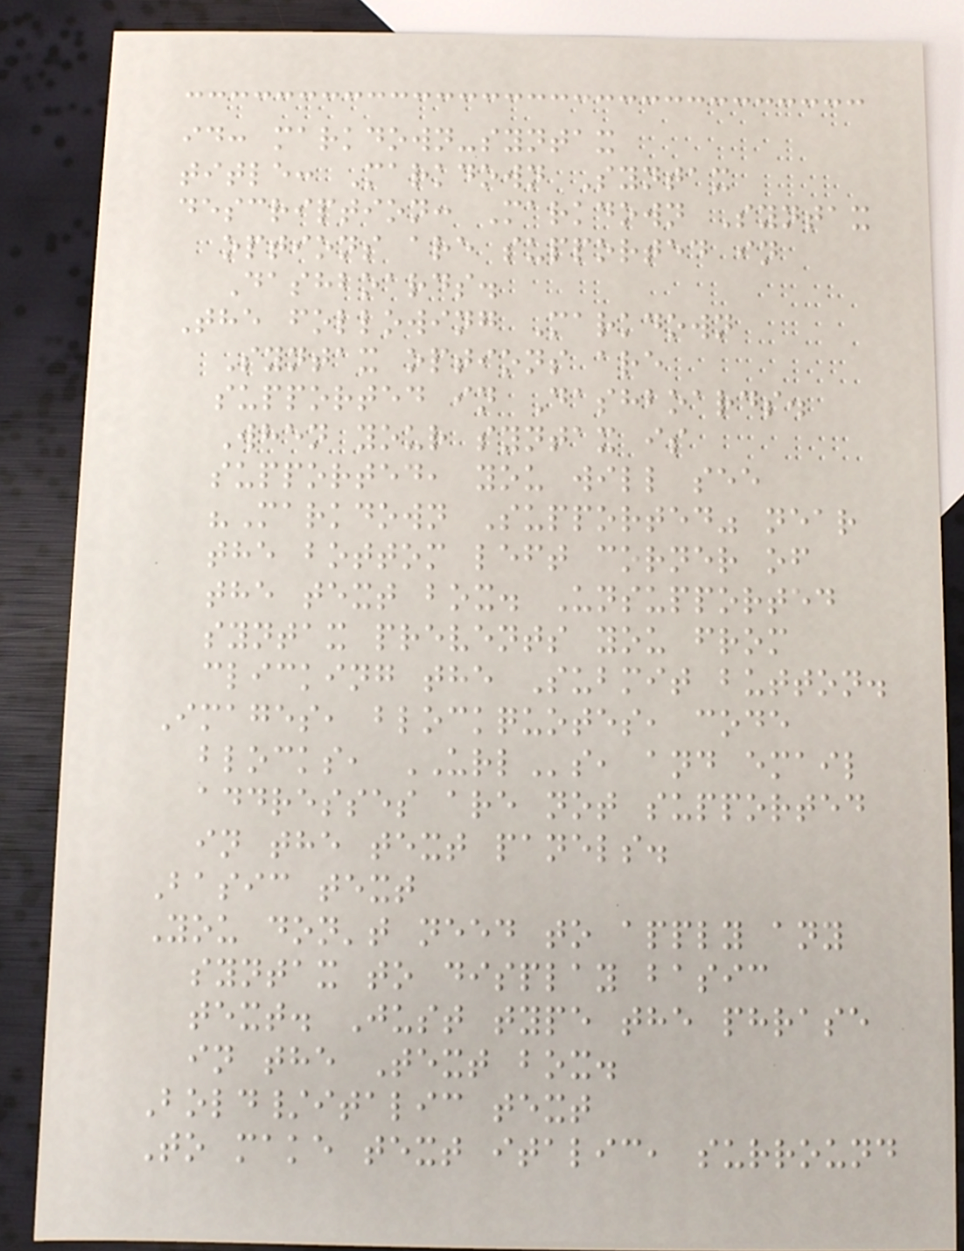id: markdown-syntax
title: Markdown Syntax
description: Markdown Syntax
options are supported in
Dashboards.
The following Markdown
Syntax options are
supported in Dashboards.
When your syntax is
supported, you will see
"Markdown Supported" near
the bottom left corner of
the text box. Unsupported
syntax prevents you from
clicking the Submit button.
Images, blockquotes, code
blocks, URLs, and email
addresses are not supported
in the text panels.
Basic text
You don't need to apply any
syntax to display basic
text. Just type the phrase
in the Text box.
Bold/italic text
To make text italic, surround
